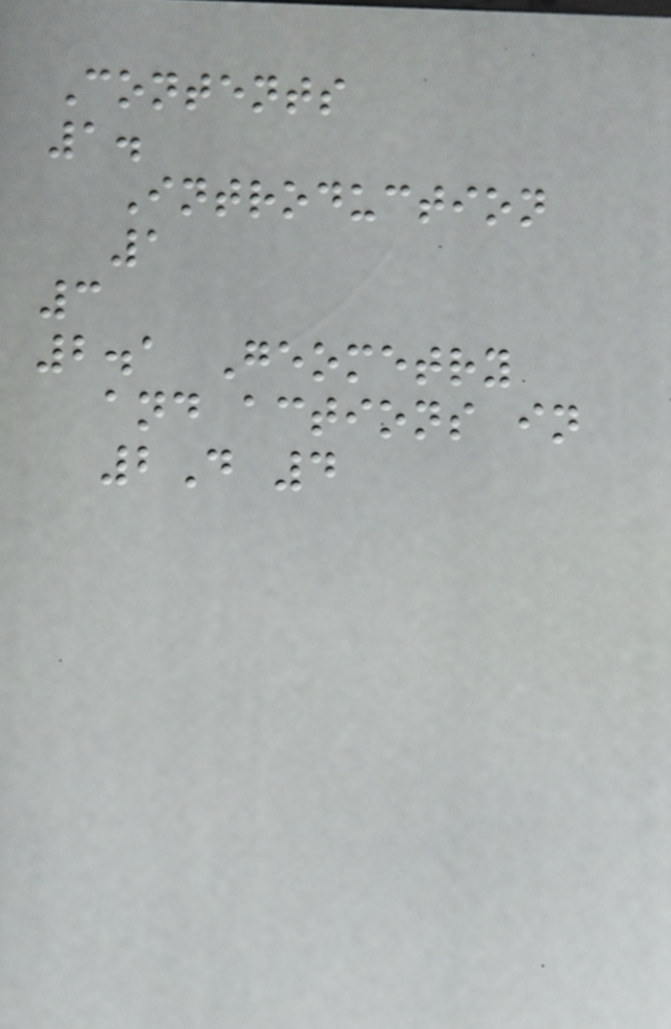Contents
1.
Introduction
1
3
2.1 Geometry
and actions in
2D 4
